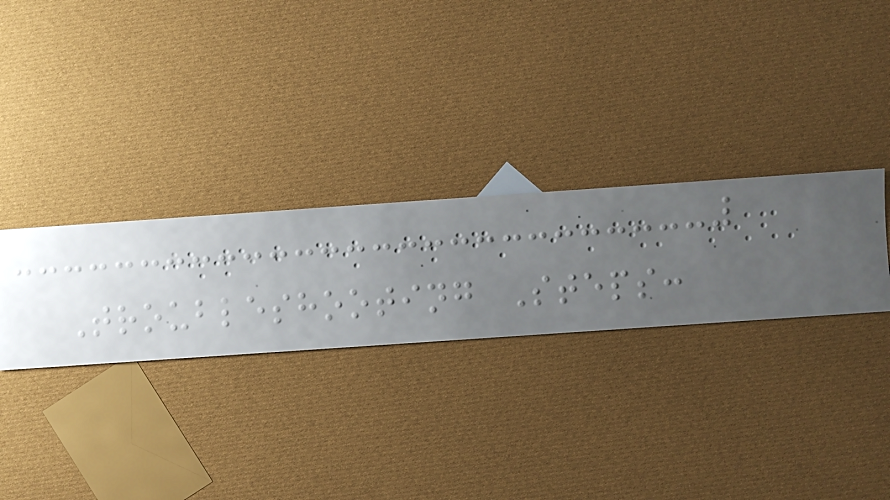Troubleshooting Steps:
